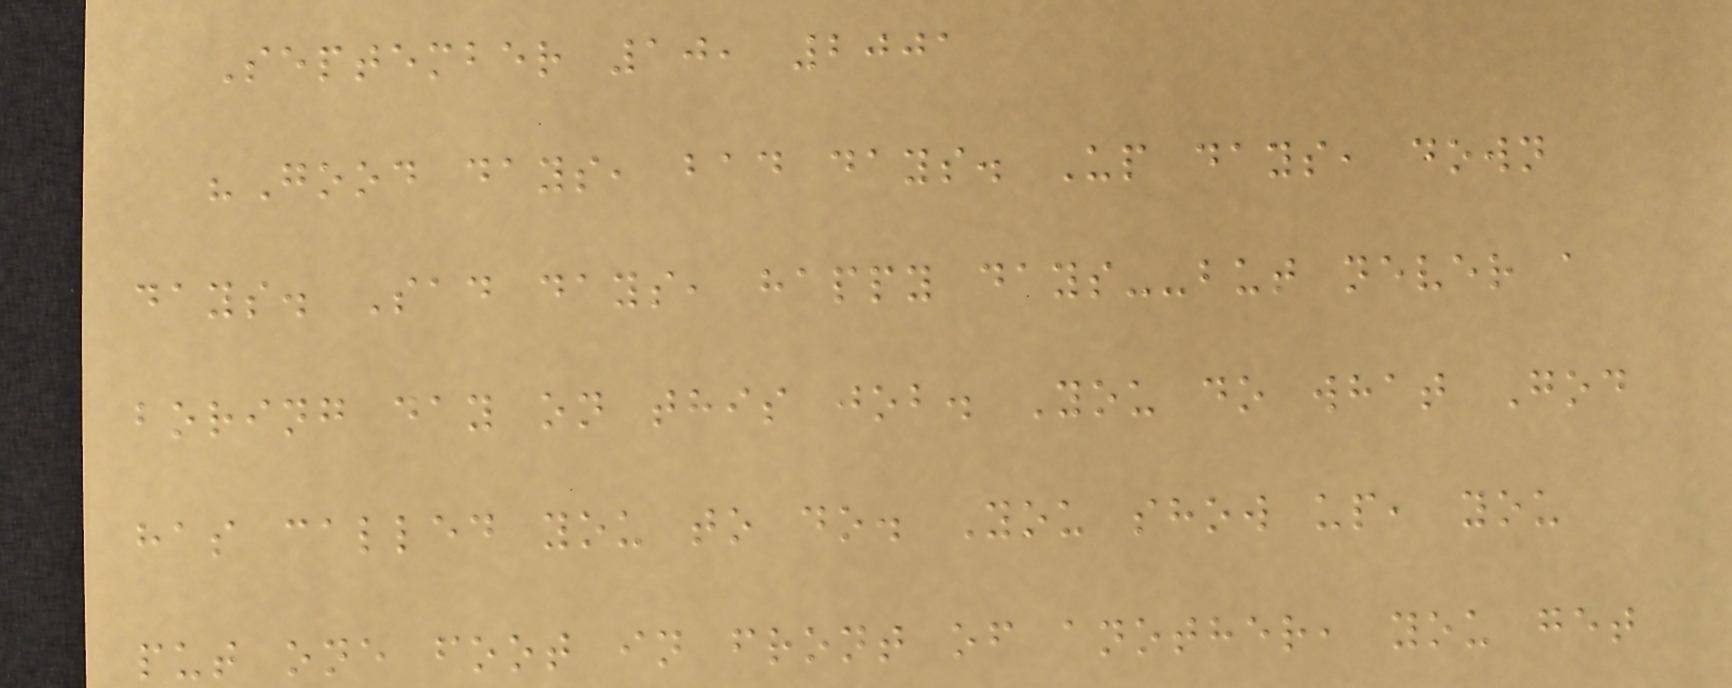September 10, 2001
"Good days, bad days. Up days, down
days. Sad days, happy days--but never a
boring day on this job. You do what God
has called you to do. You show up, you
put one foot in front of another, you get
